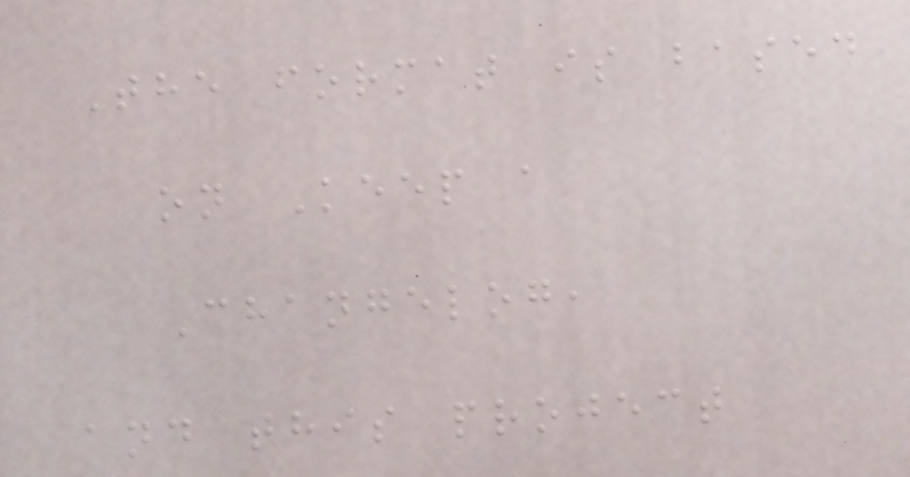The format is based
on Keep a
Changelog,
and this project
